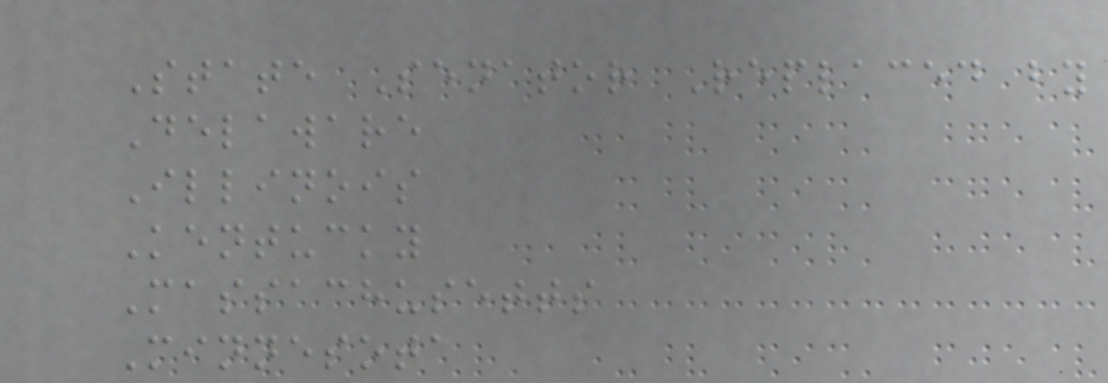State Senator Replaced by
Delaware
Illinois
Kentucky
Massachusetts
Minnesota
